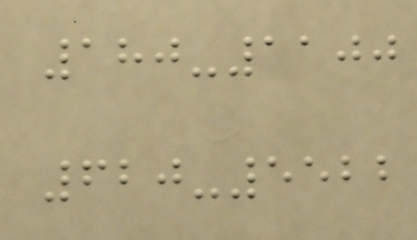180-1100
620-5522
